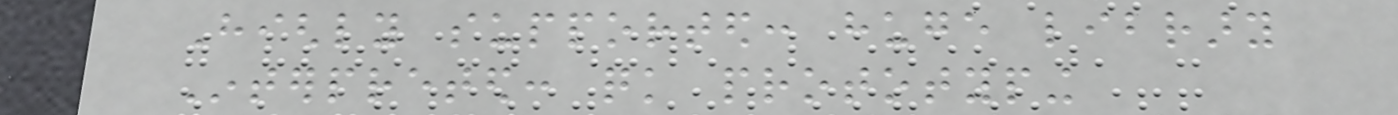Highly supported: huge library
Interpreted: quick prototyping
